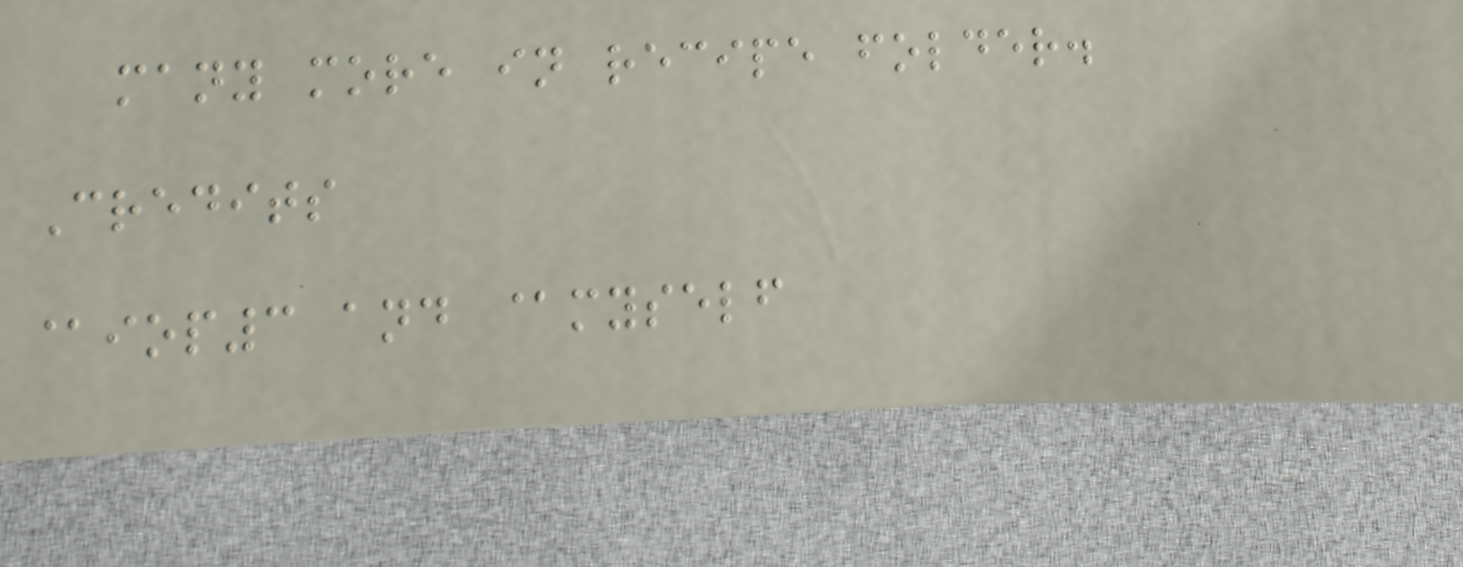many more in recipe folder.
Credits
@iop3 and @myself
